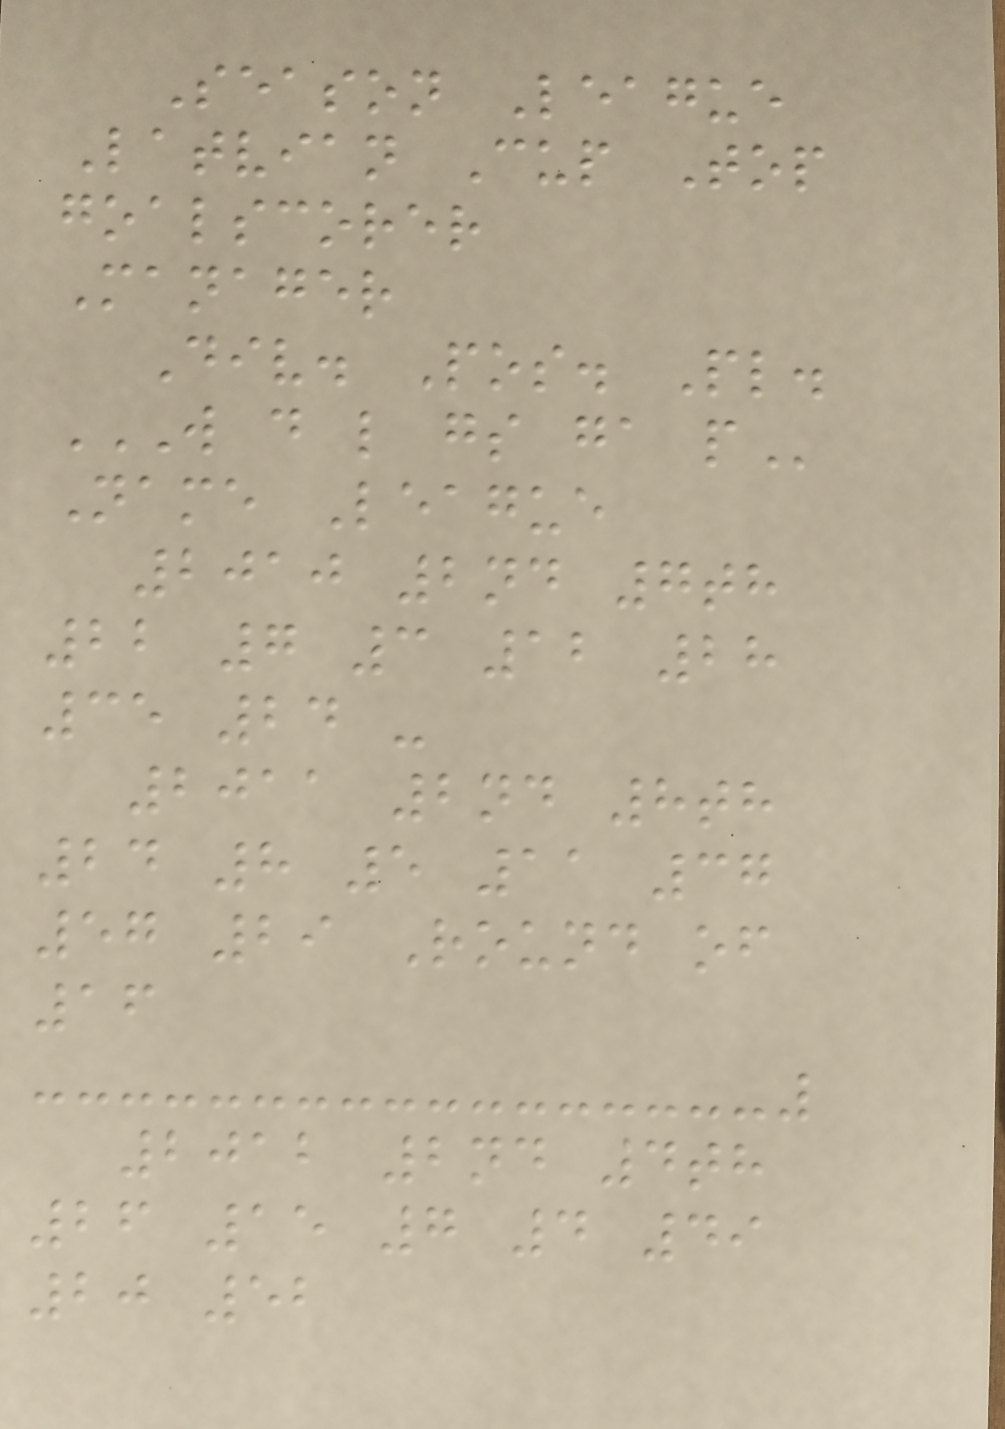Season League
Latvian Cup Top
goalscorer
Manager
Div. Pos. Pl.
W D L GS GA P
Name League
2010 2nd 7th
22 7 3 12 28
35 24 -
2011 2nd 8th
24 8 5 11 37
57 29 Round of
16
2012 2nd 4th
26 15 7 4 49
20 52
